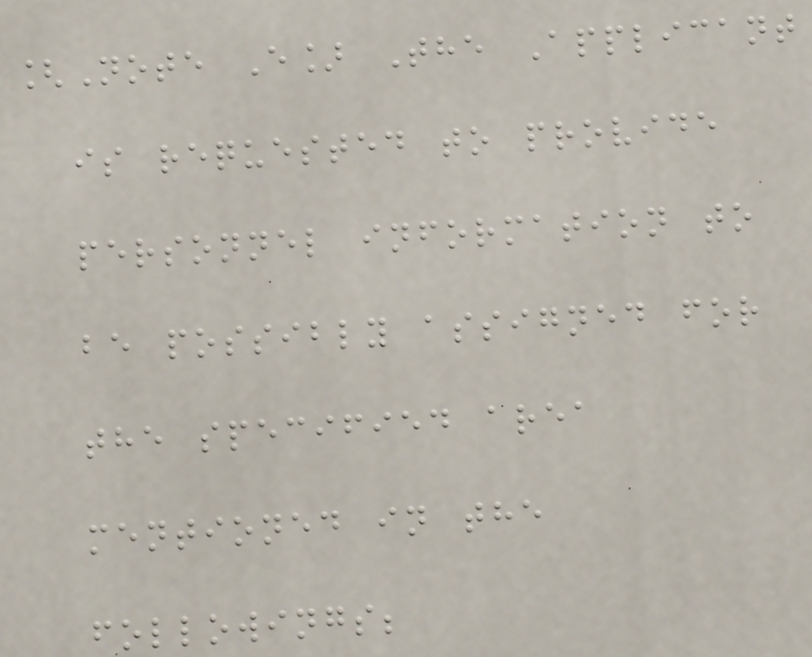[Note E] The Applicant
is requested to provide
personnel information to
be possibly assigned for
the specified area
mentioned in the
followings;
